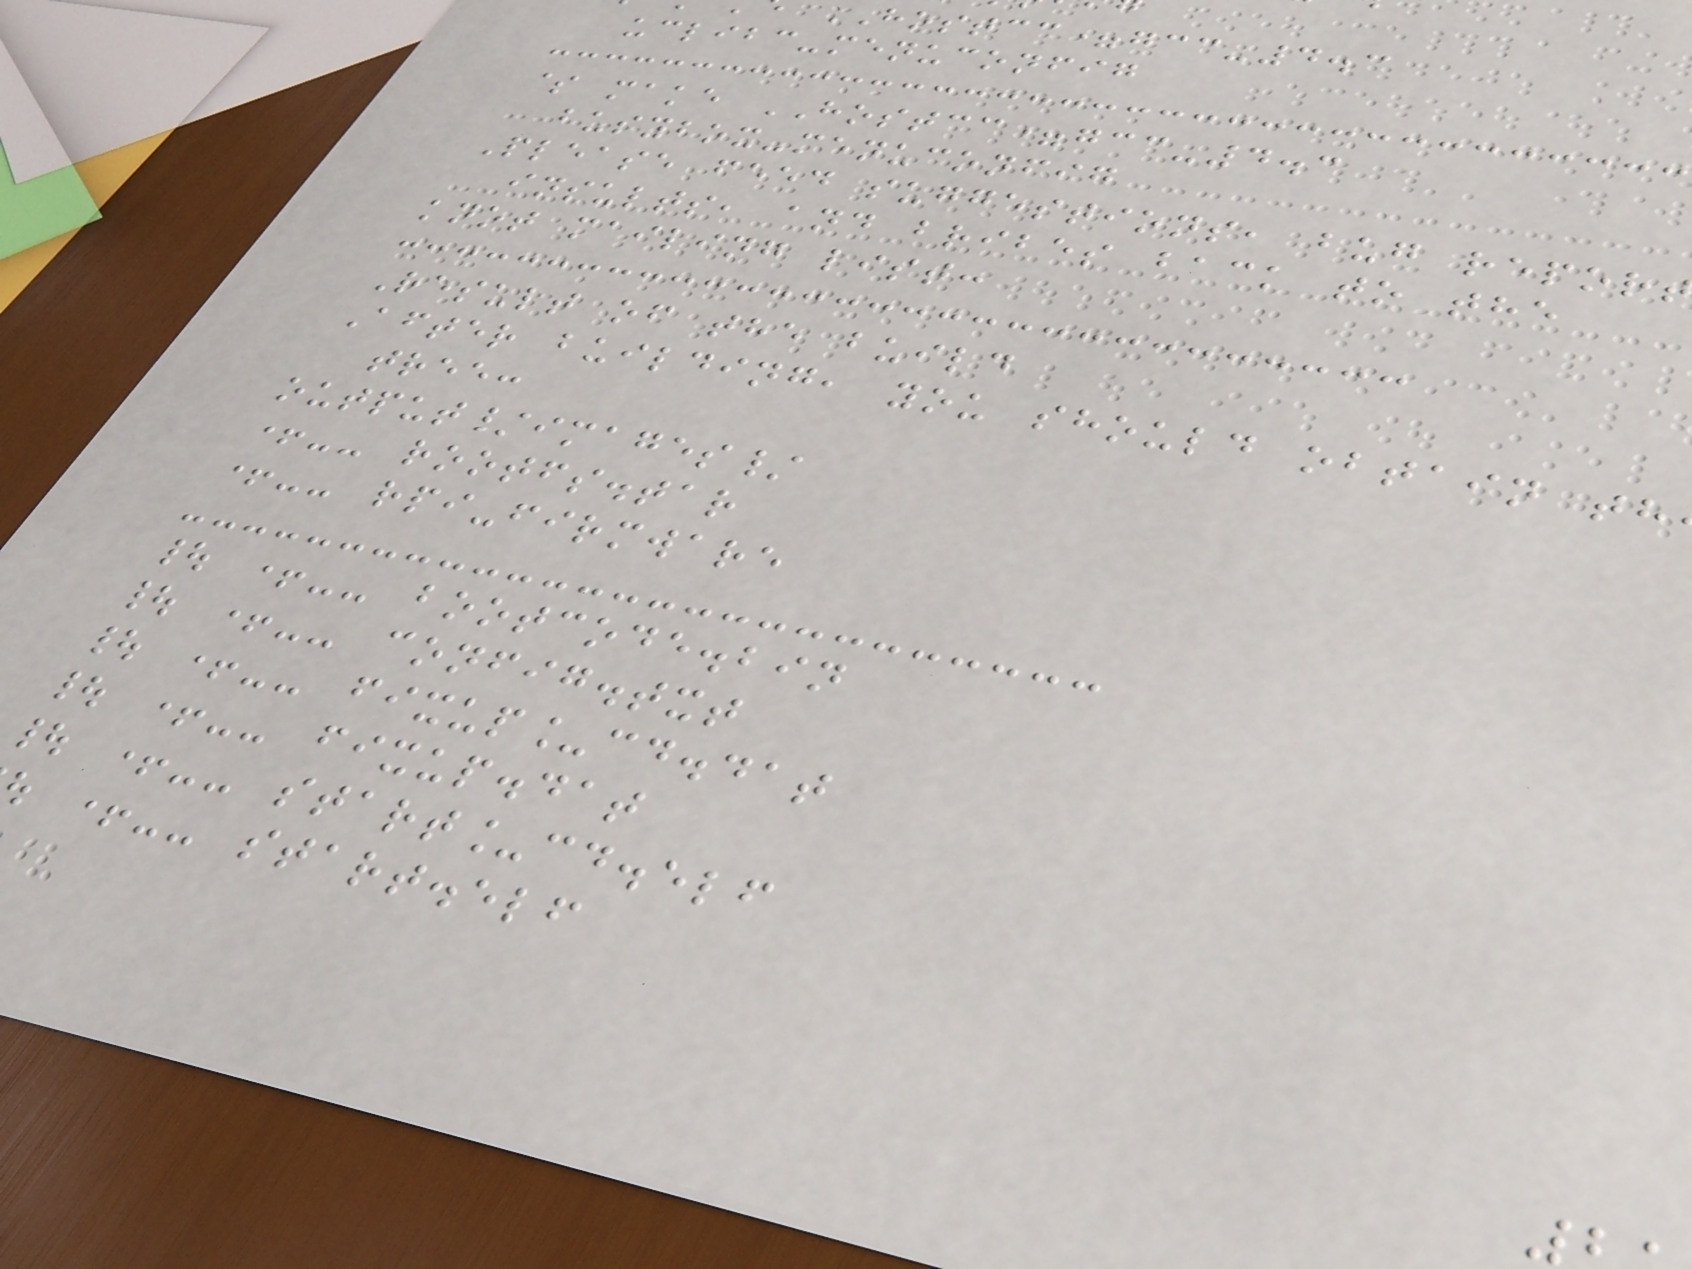HOSTCC=gcc-4.3
uclibc-menuconfig
$ make HOSTCC=gcc-4.3
busybox-menuconfig
Please feed suggestions, bug repor
insults, and bribes back to the
knot mailing list:
Result of the build
After building, you should obtain th
tree:
output/images/
+-- rootfs.tar
+-- rpi-firmware
| +-- bootcode.bin
| +-- config.txt
| +-- fixup_cd.dat
| +-- fixup.dat
| +-- start_cd.elf
+-- start.elf
